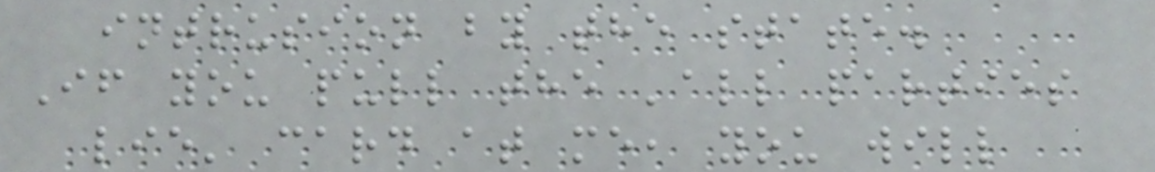intrusion by the state.
If you pull the 'all parties
lie' card at me, you will
